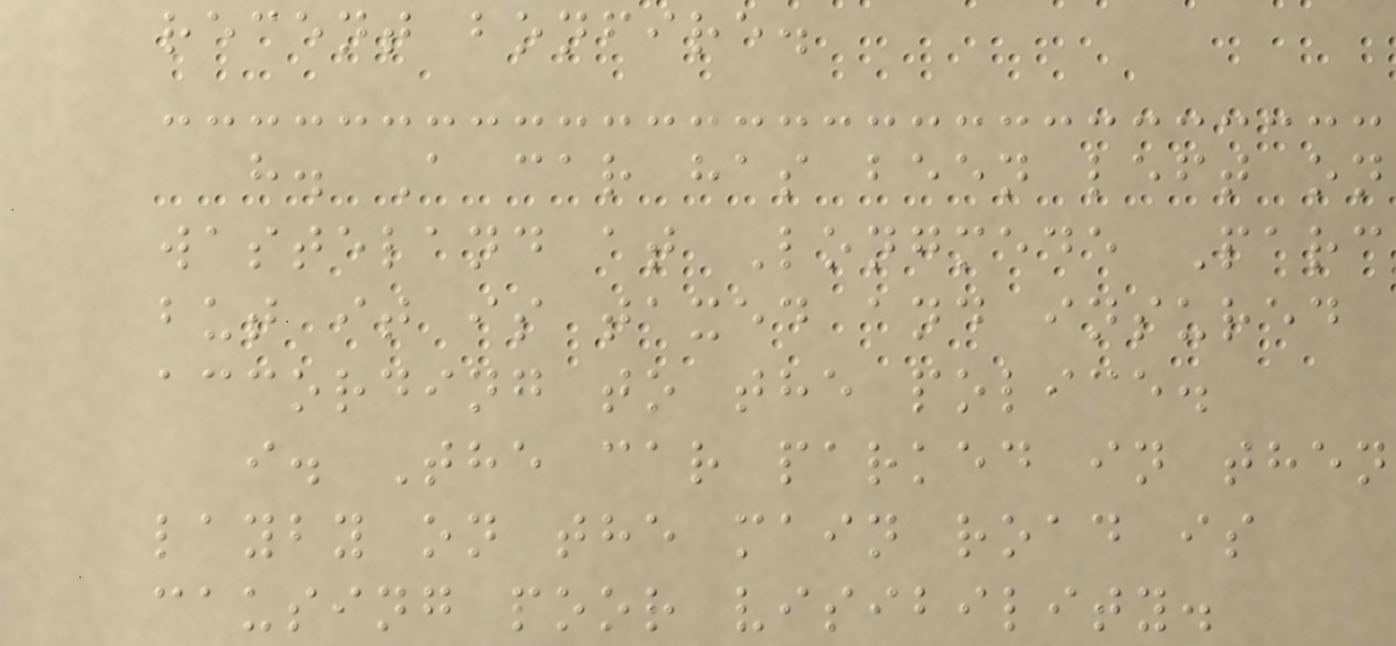recent bonfire.
h. A car has been left on
wasteland at Longmede Parc
but it is taxed and insured
according to the police.
i. The car parked in then
layby on the main road is
causing poor visibility.
